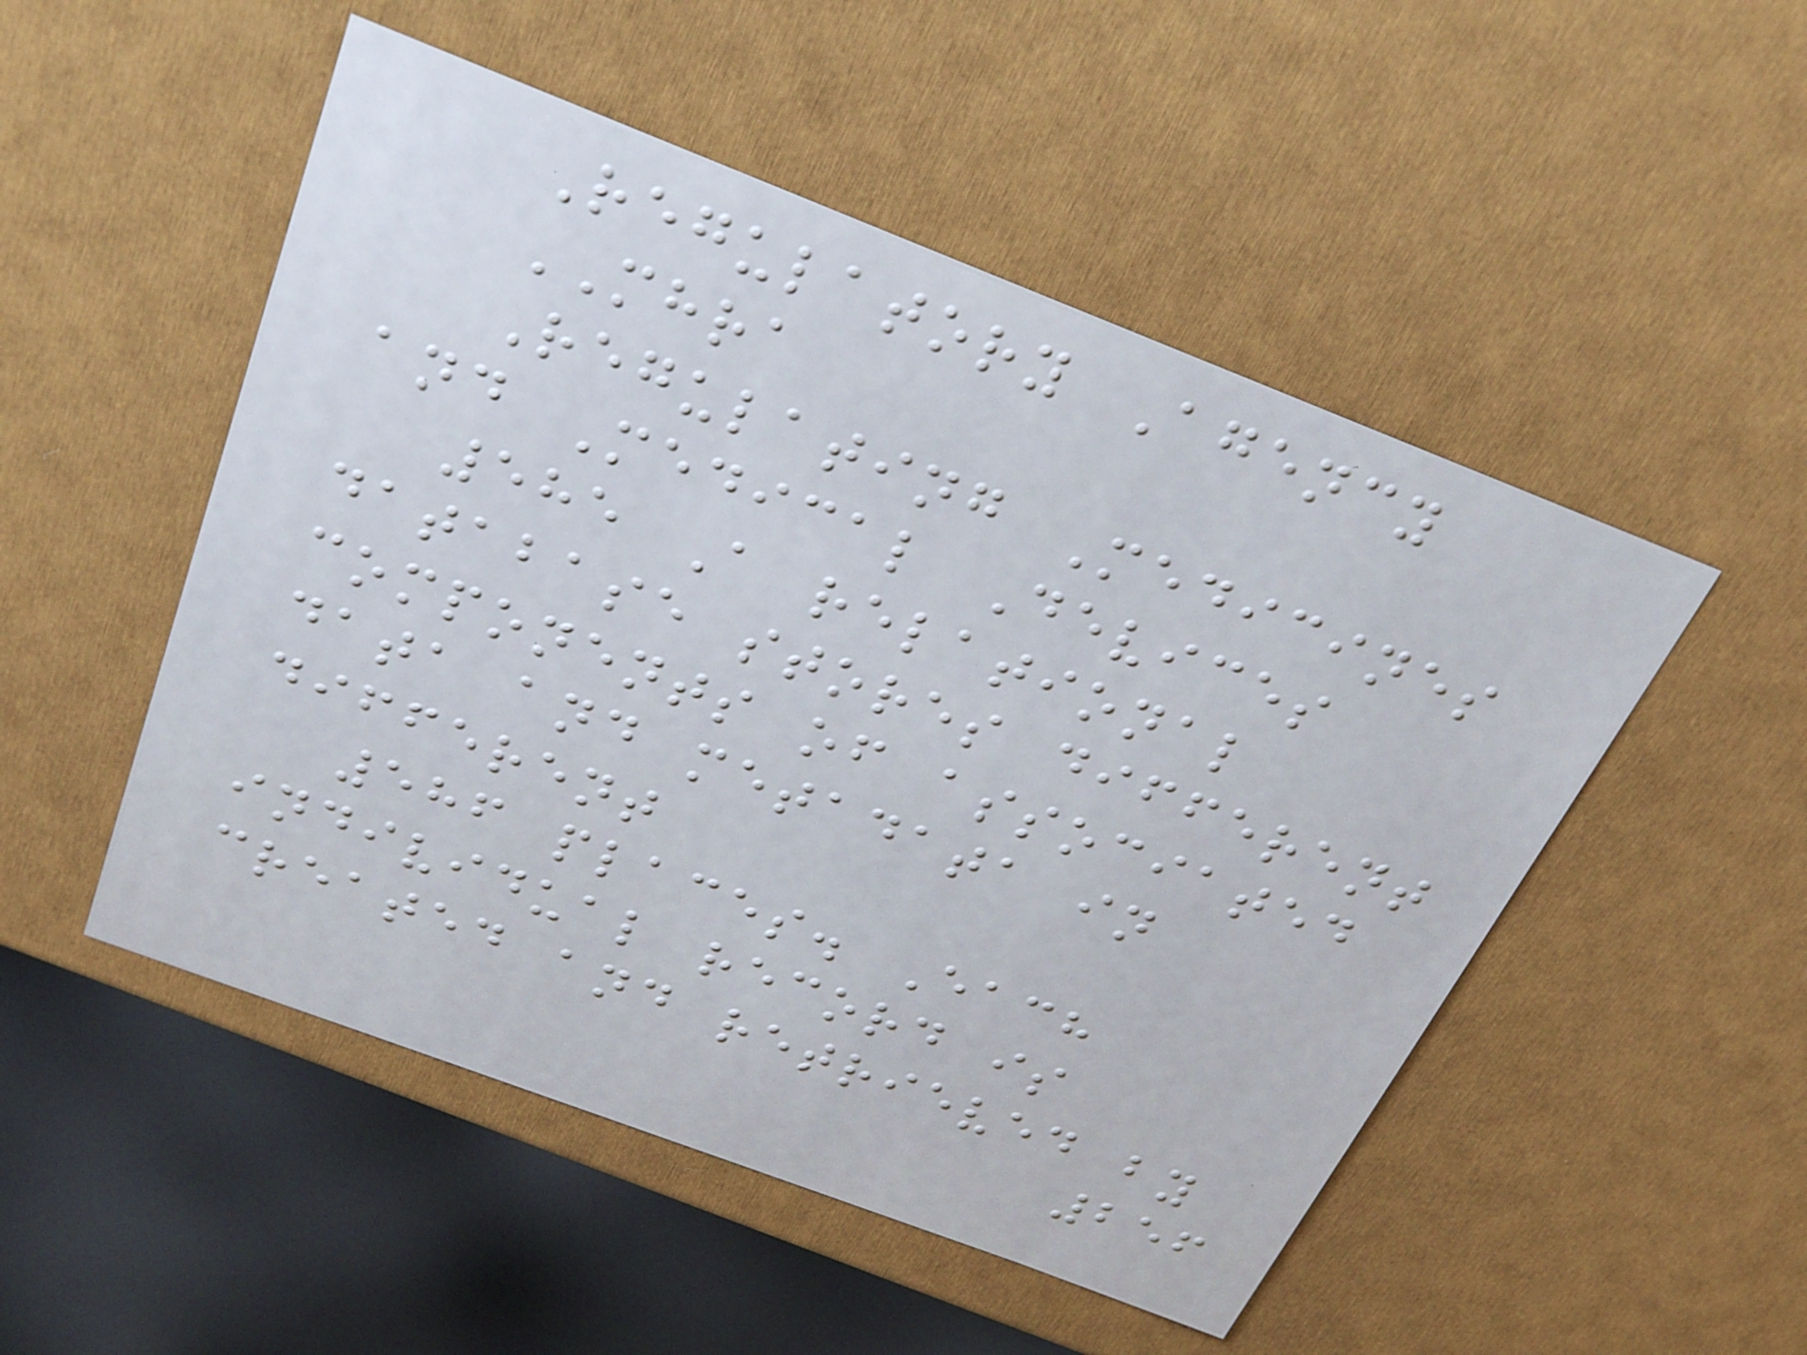Regulatory Agency
MHRA
Regulating Medicines
and Medical Devices
585 A relational
database stores different
components of associated
data and metadata in
different
586 places. Each
individual record is
created and retrieved by
256
